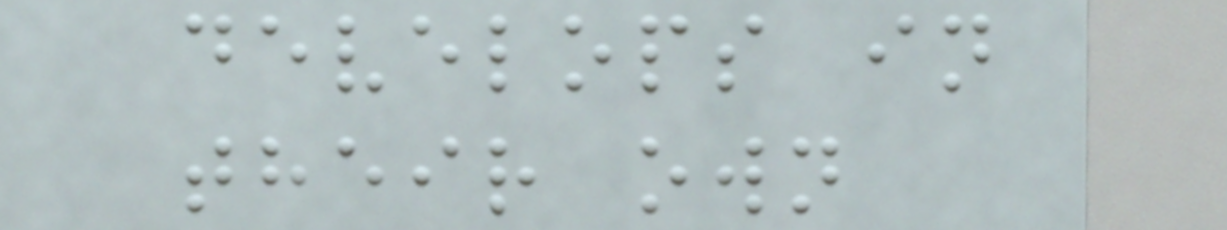develops in
their own
